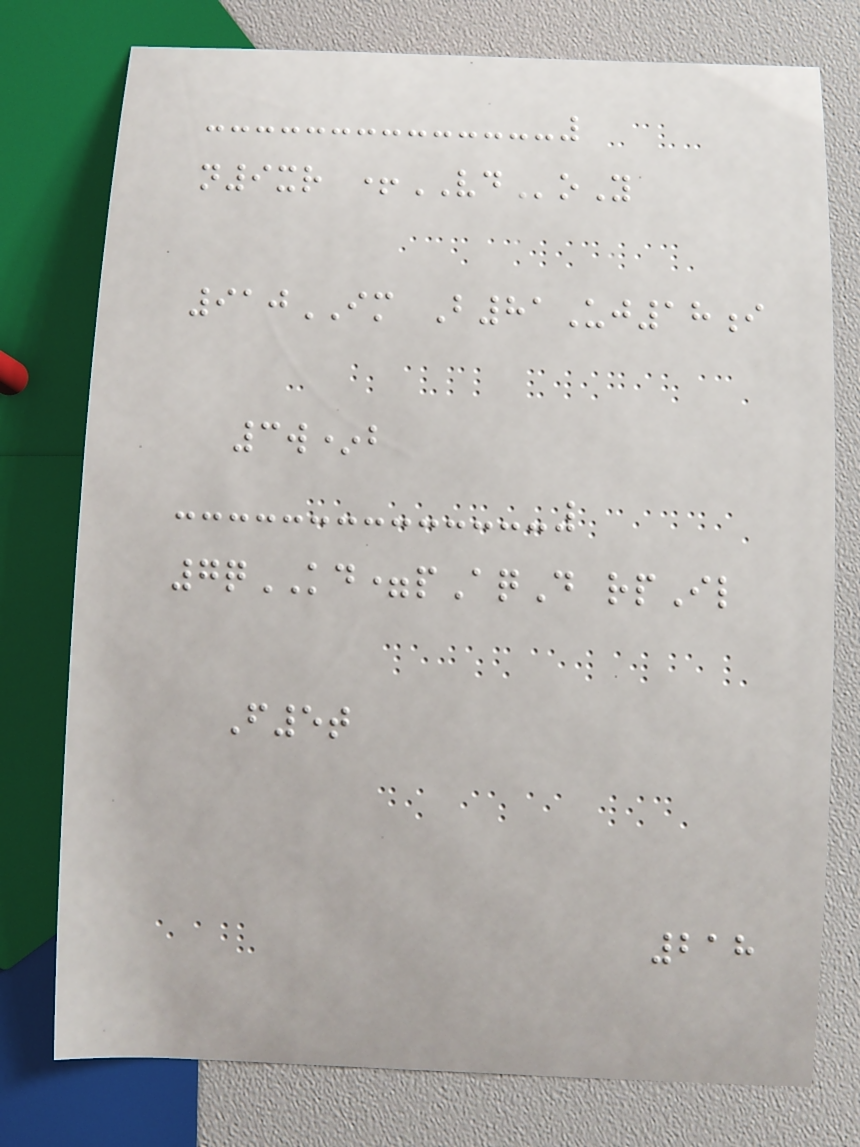n9xr +VDoY
910IM B81Uj18i
3w*b
7qKD=pAqD rpIl
F5t
218
